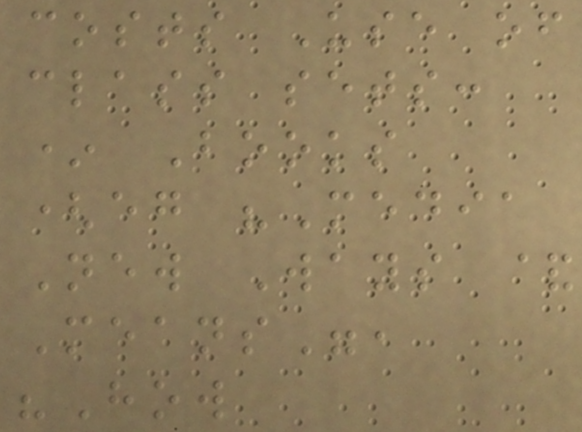costs Use of
class sets:
* Books
(eg "Media
New Ways &
Means",
"How
